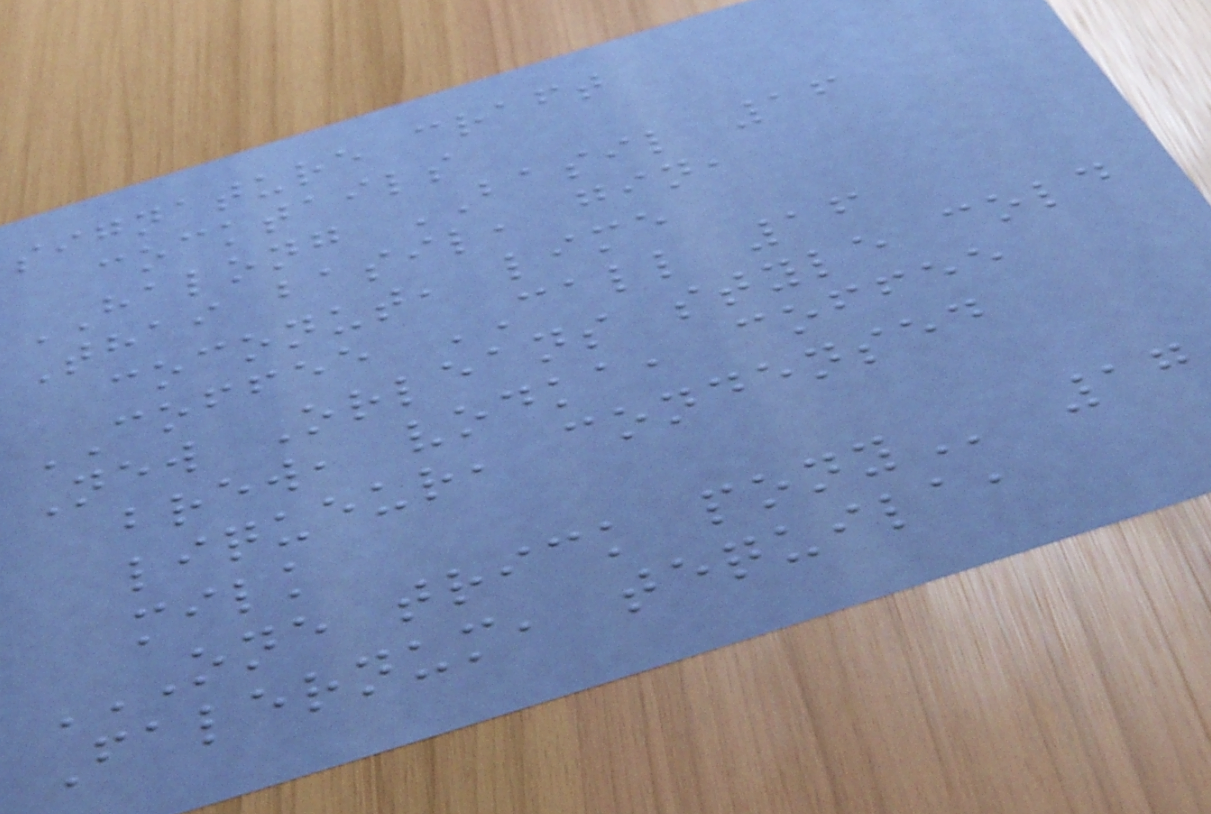signature craft
cocktails
HALONG BASIL 16
Thai basil, gin,
coconut, lime
COFFEE CALL 16
New Orleans style cold
brew, vodka, coffee
liqueur, condensed
milk
ONE TRICK PONY 17
Falernum, tequila,
